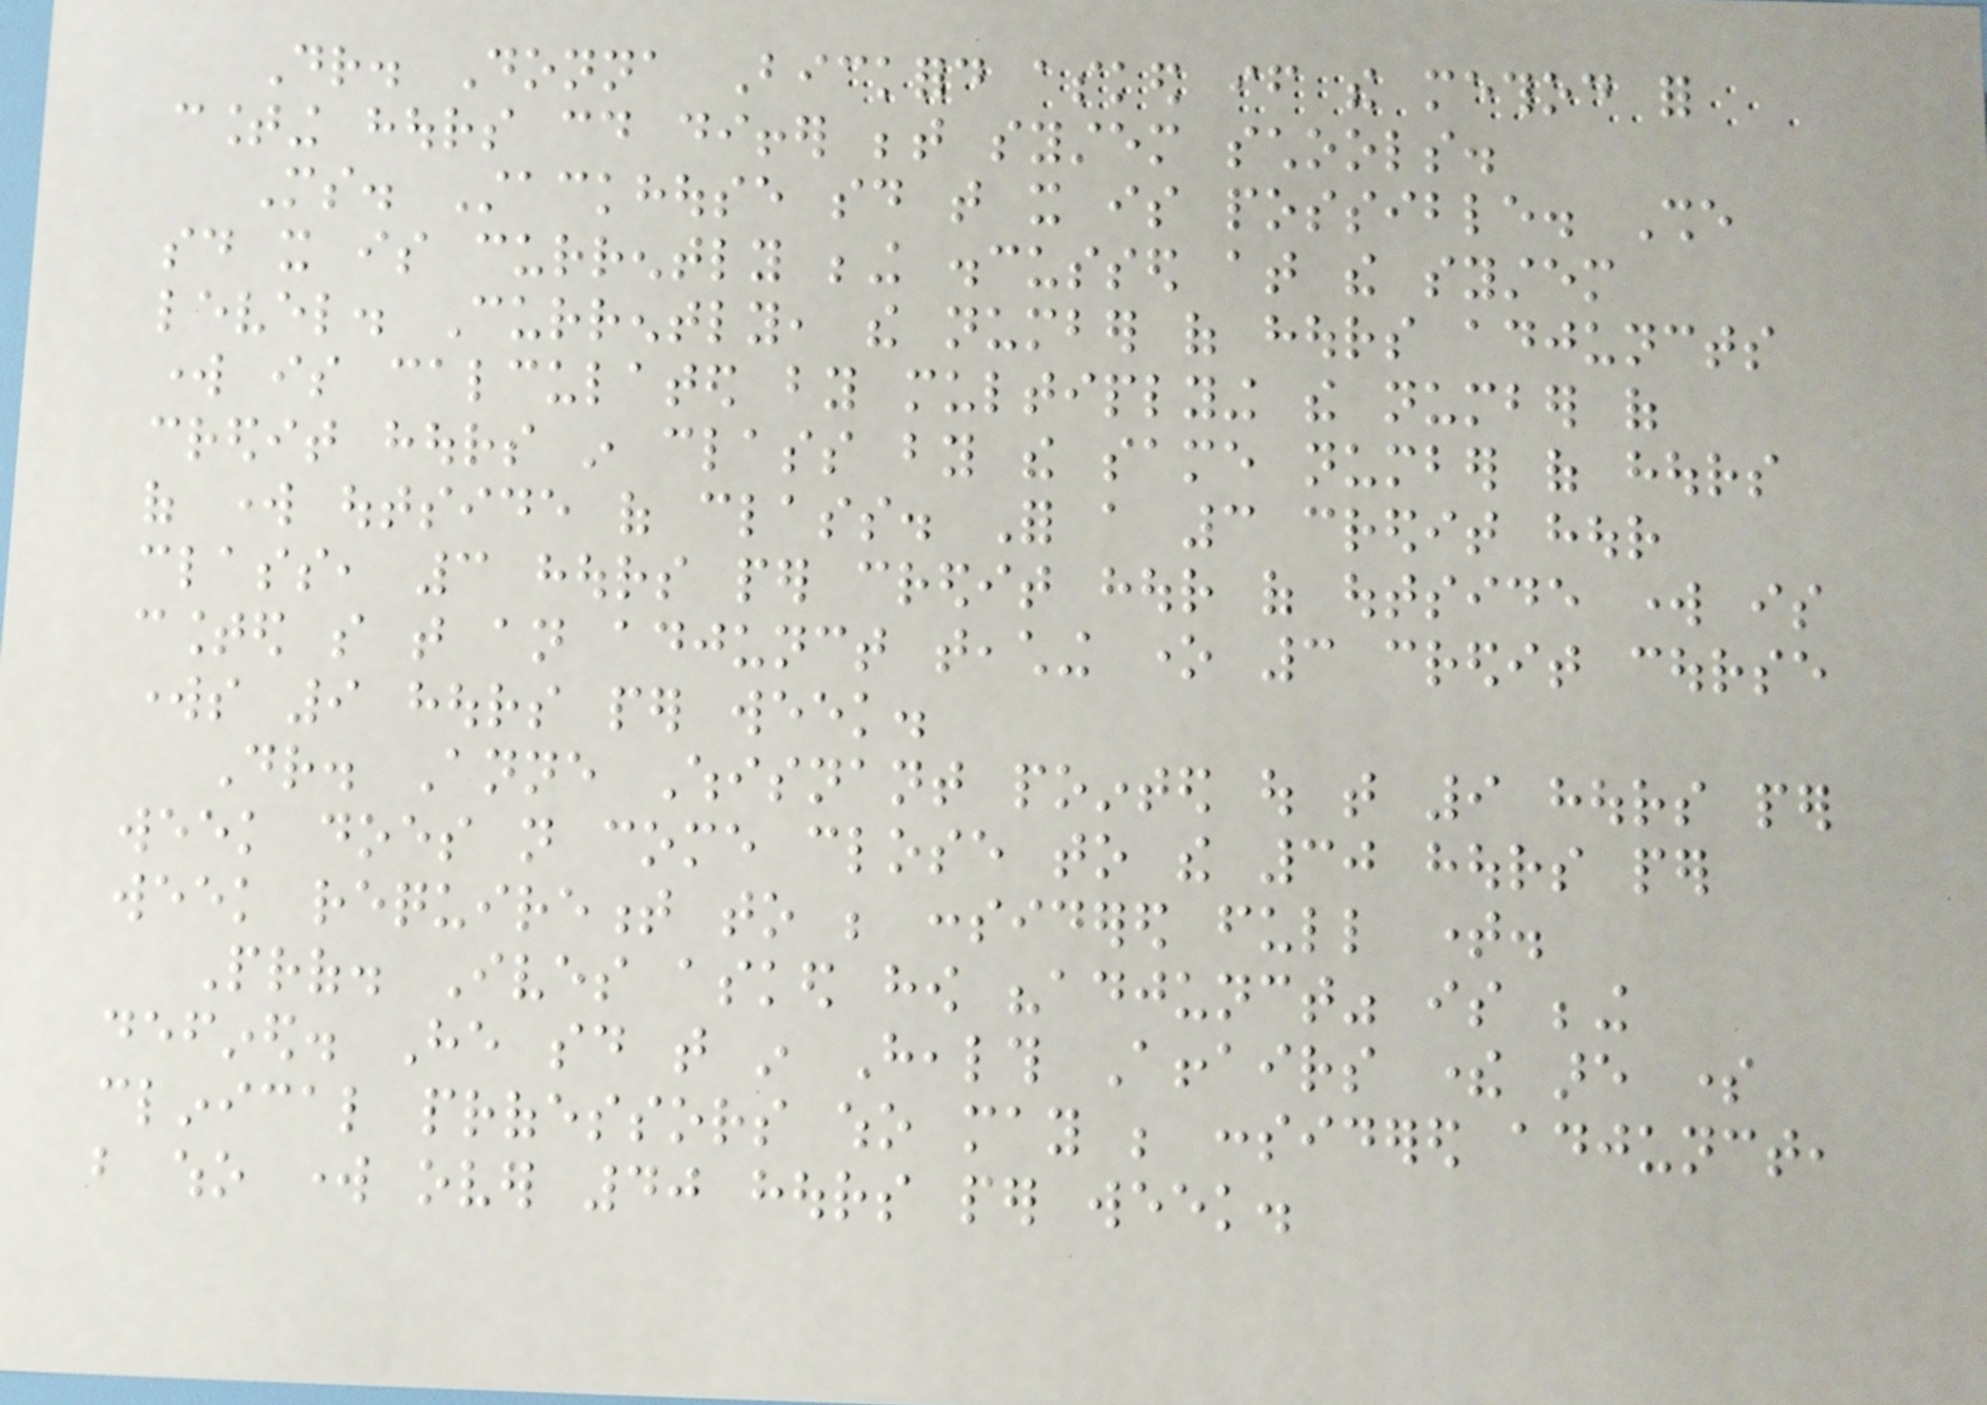Dr. Donna Bickford asked if the method for
counting hours could differ between system schools.
Ms. Stackhouse said that it is possible. She
said it is currently being discussed at the system
level. Currently, the number of hours adjuncts
work is calculated by multiplying the number of
credit hours in class by the same number of hours
of work outside of class. For a 3 credit hour
class, 3 hours per credit hour of outside work is
counted so that an adjunct teaching one 3 credit course
works 9 hours per week.
Dr. Anne Whisnant pointed out that 9 hours per
week does not come close to the 30 hours per
week requirement to be considered full time.
Prof. Ives asked how "adjunct" is being
defined. He said that in Health Affairs there are some
clinical professors who may be considered adjunct,
but who work over 40 hours per week.
